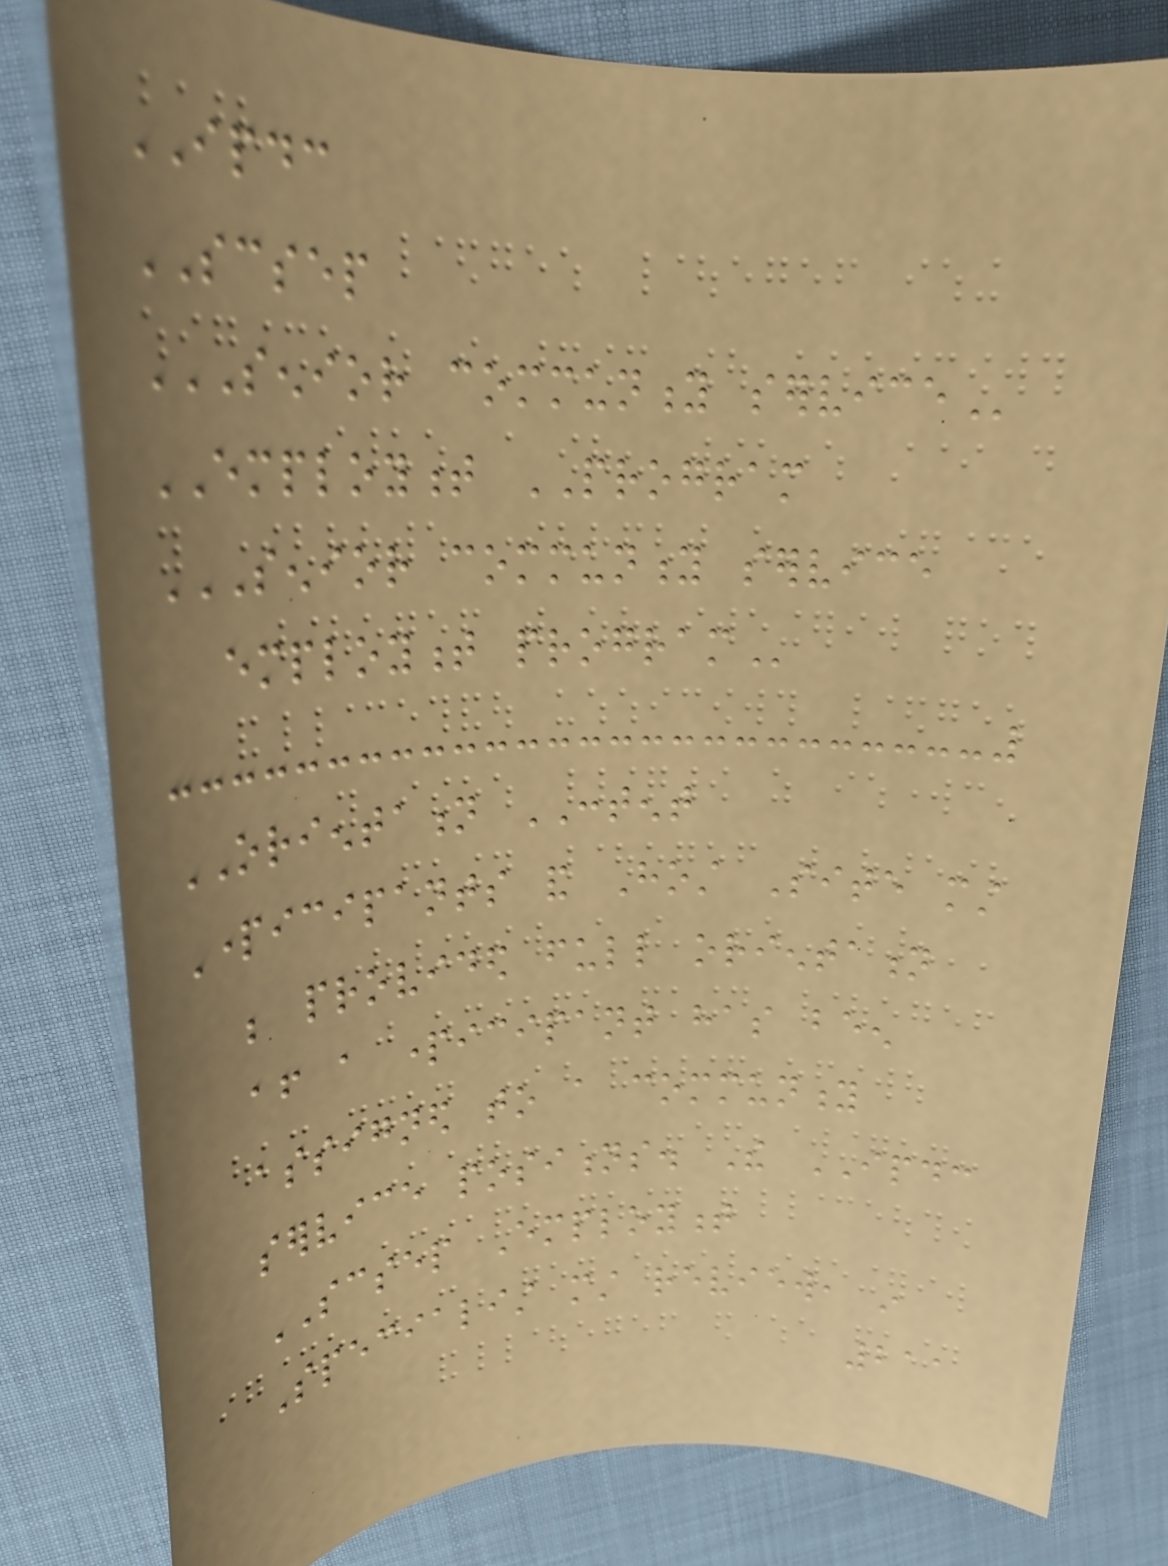IPDC
SCSEP
SENIOR COMMUNITY SERVICE
EMPLOYMENT PROGRAM
SENIOR COMMUNITY SERVICE
EMPLOYMENT PROGRAM
ORIENTATION CONTENT
Participants and Host Site must
be provided full orientation
after a participant has been
assigned to a community
service positions. The IPDC
SCSEP Employment
Specialist must review, in
211
